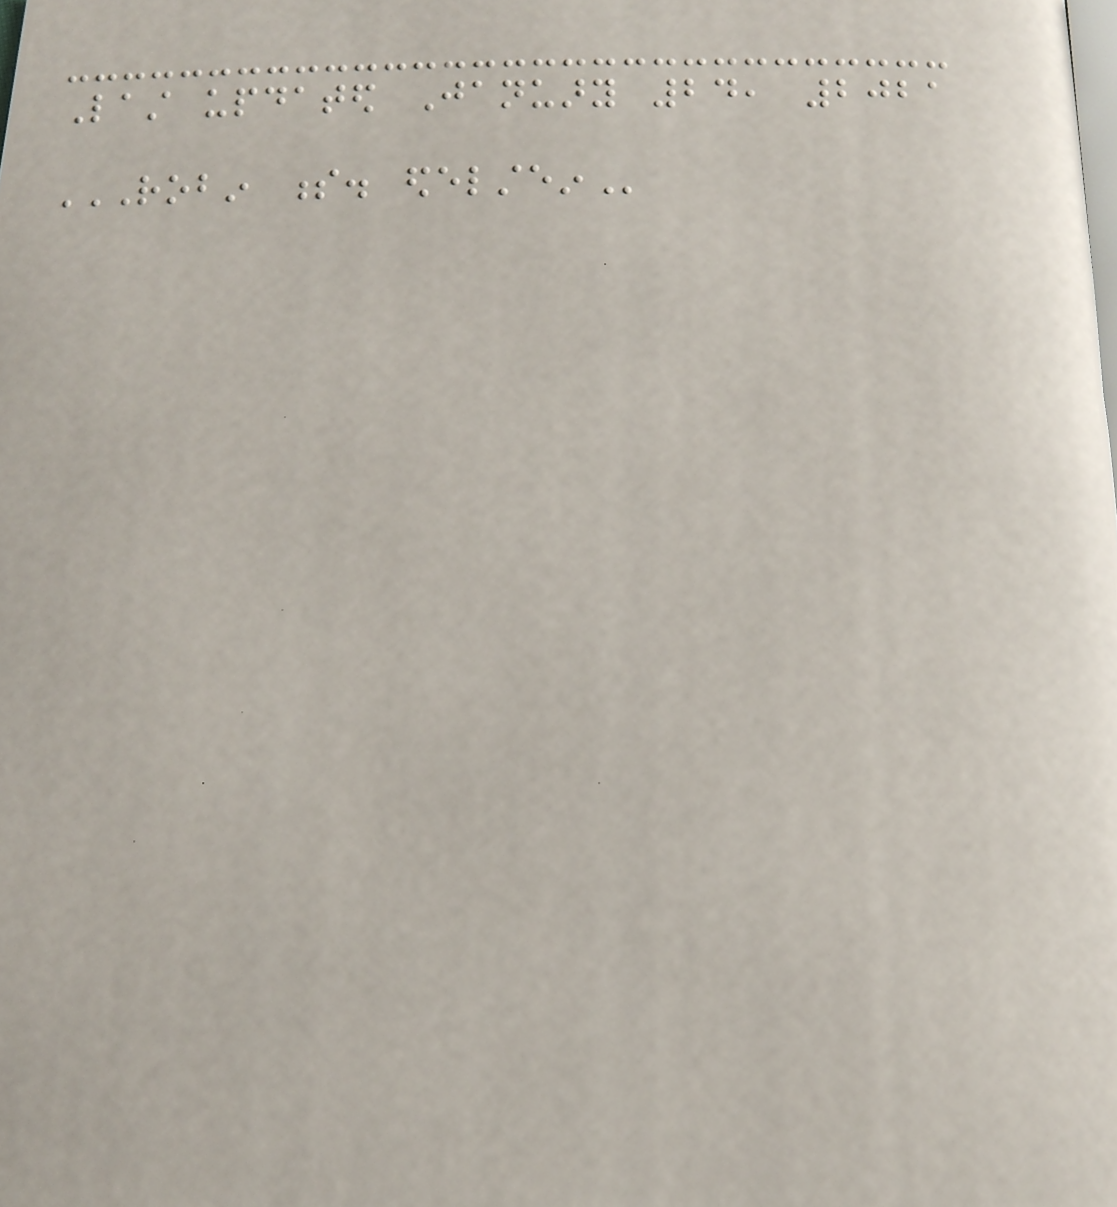Last updated January 24, 2021
ROBIN S. EDELSTEIN
